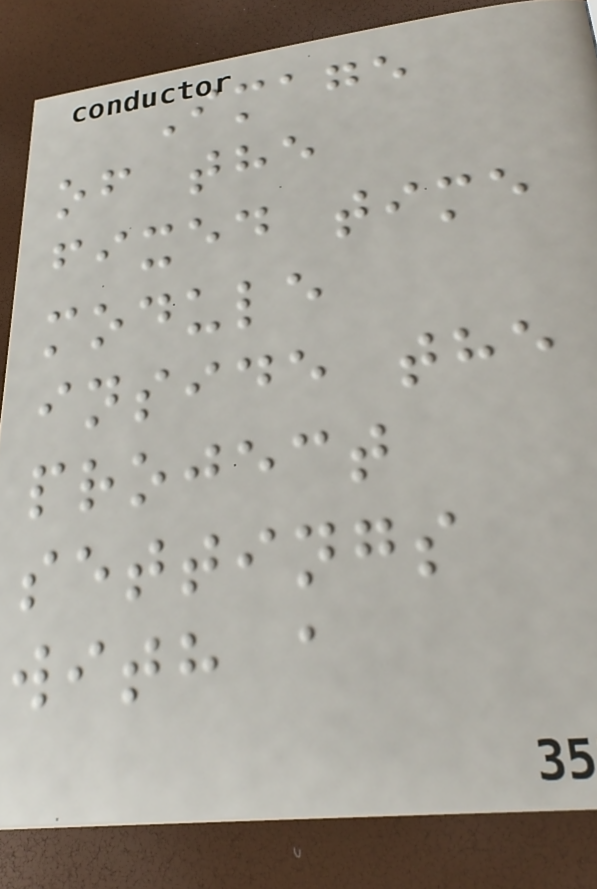Image
of the
fixed time
module
inside the
project
settings
with a
